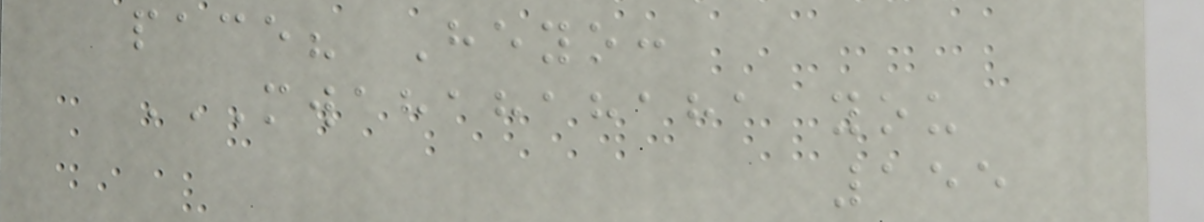pace? Heyo:
MWAHAHAHAHA YOU
155
